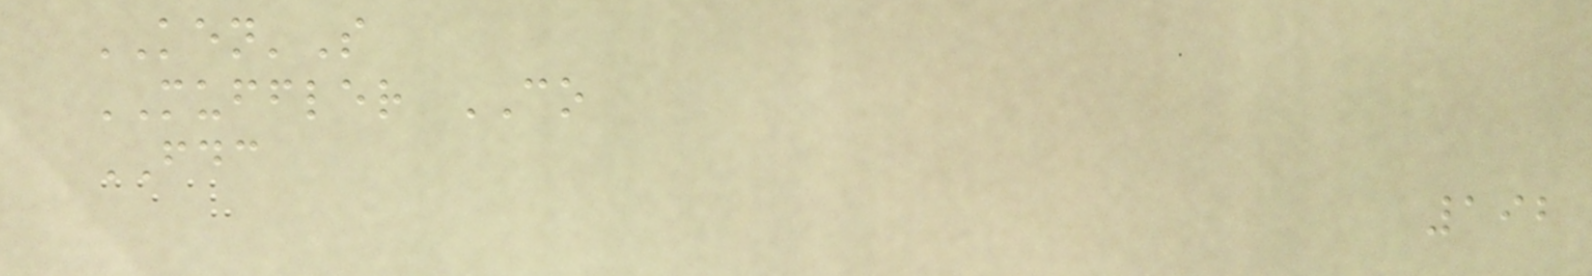KEN'S
MUFFLER CO
FDC
192
